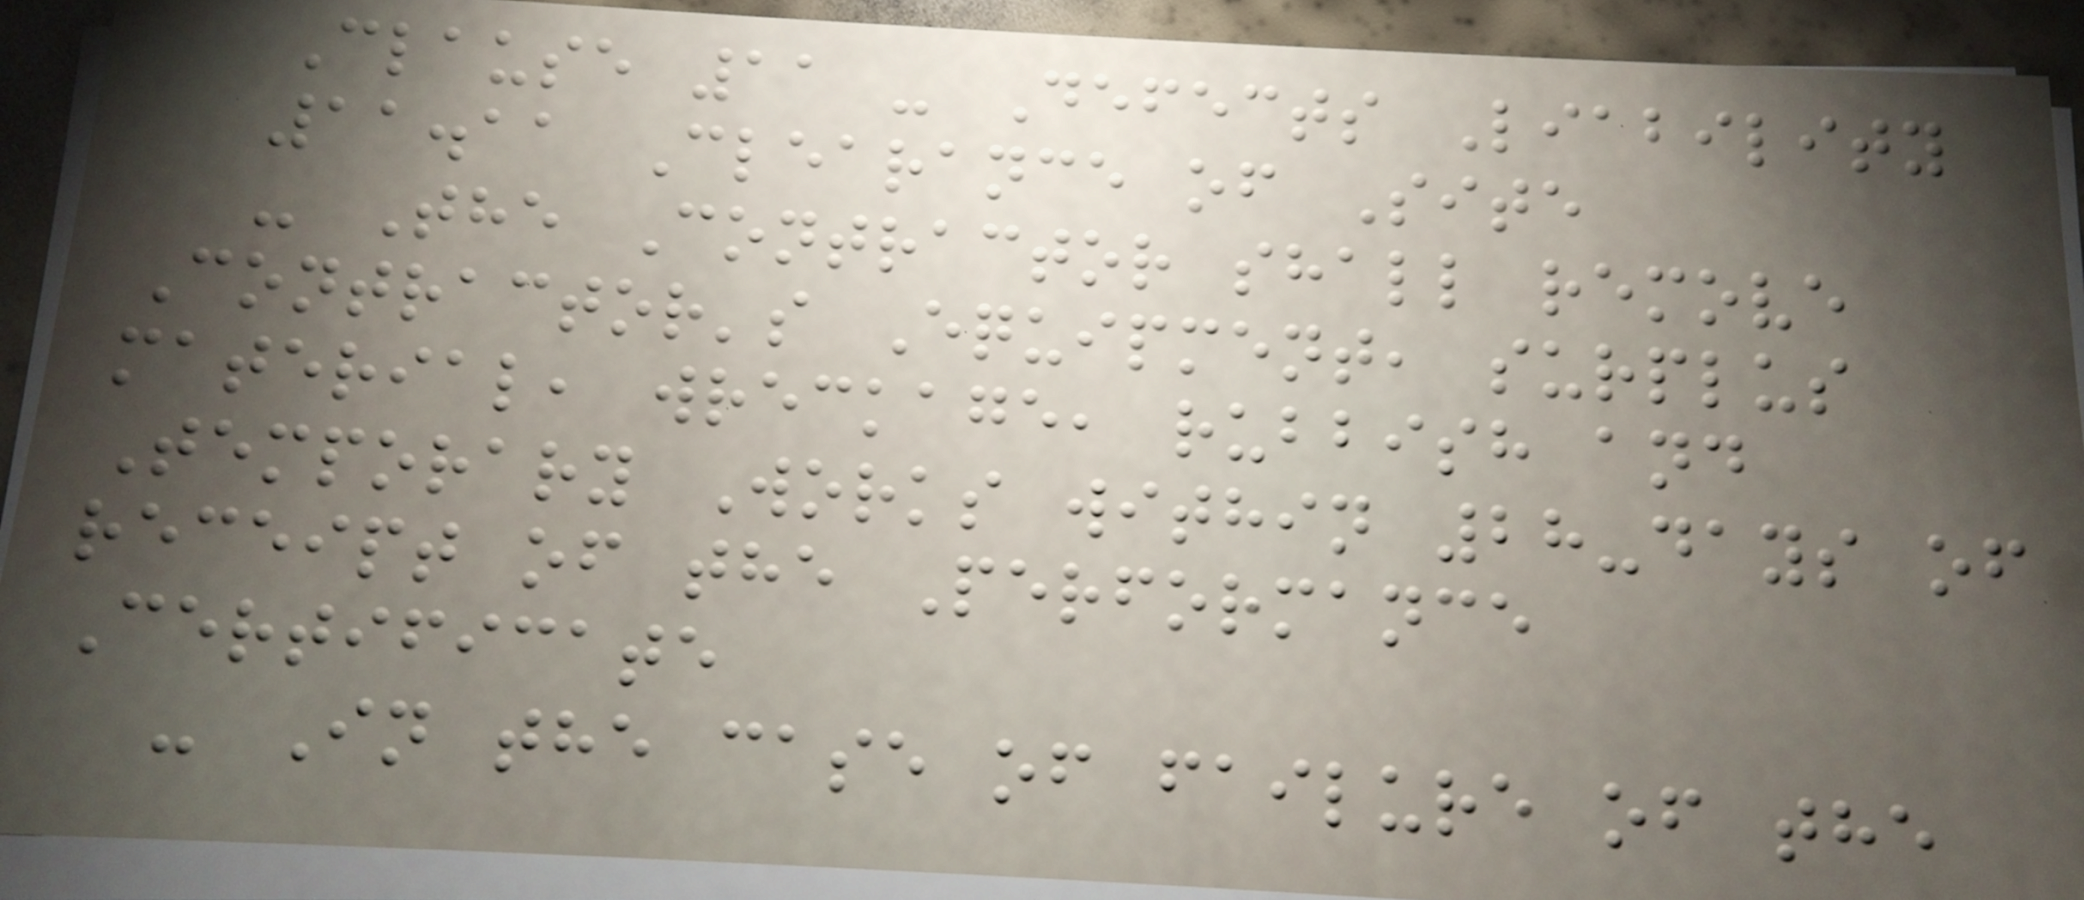Clause 11 - Defects Liability
11.11 Clearance of Site
- The Contractor shall remove
Contractor's Equipment, surplus
material, wreckage, rubbish and
Temporary Works within 28-days of
receipt of the Performance
Certificate
- In the case of failure of the
